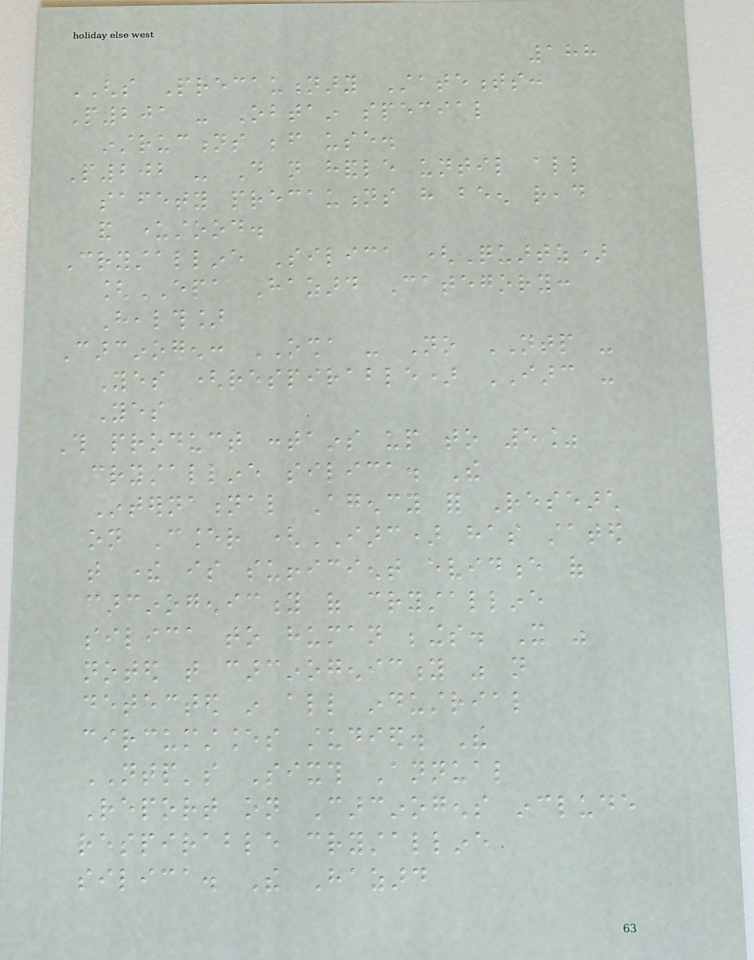188
GHS Precautionary Statements:
P201 - Obtain special
instructions before use.
P202 - Do not handle until all
safety precautions have been read
and understood.
Crystalline Silica (Quartz)
[EPA Hazard Category:
Health]
Carcinogen: OSHA - No NTP -
Yes (respirable) IARC -
Yes
This product contains up to 5%
crystalline silica. The
International Agency for Research
on Cancer (IARC) has stated
that there is sufficient evidence of
carcinogenicity of crystalline
silica to human beings. It was
noted that carcinogenicity was not
detected in all industrial
circumstances studied. The
NTP's Sixth Annual
Report on Carcinogens include
respirable crystalline
silica. The Hazard
